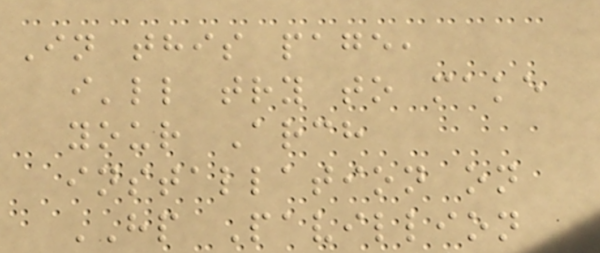In this page,
i'll try to make
your Arch
installation on
HP Pavillion
